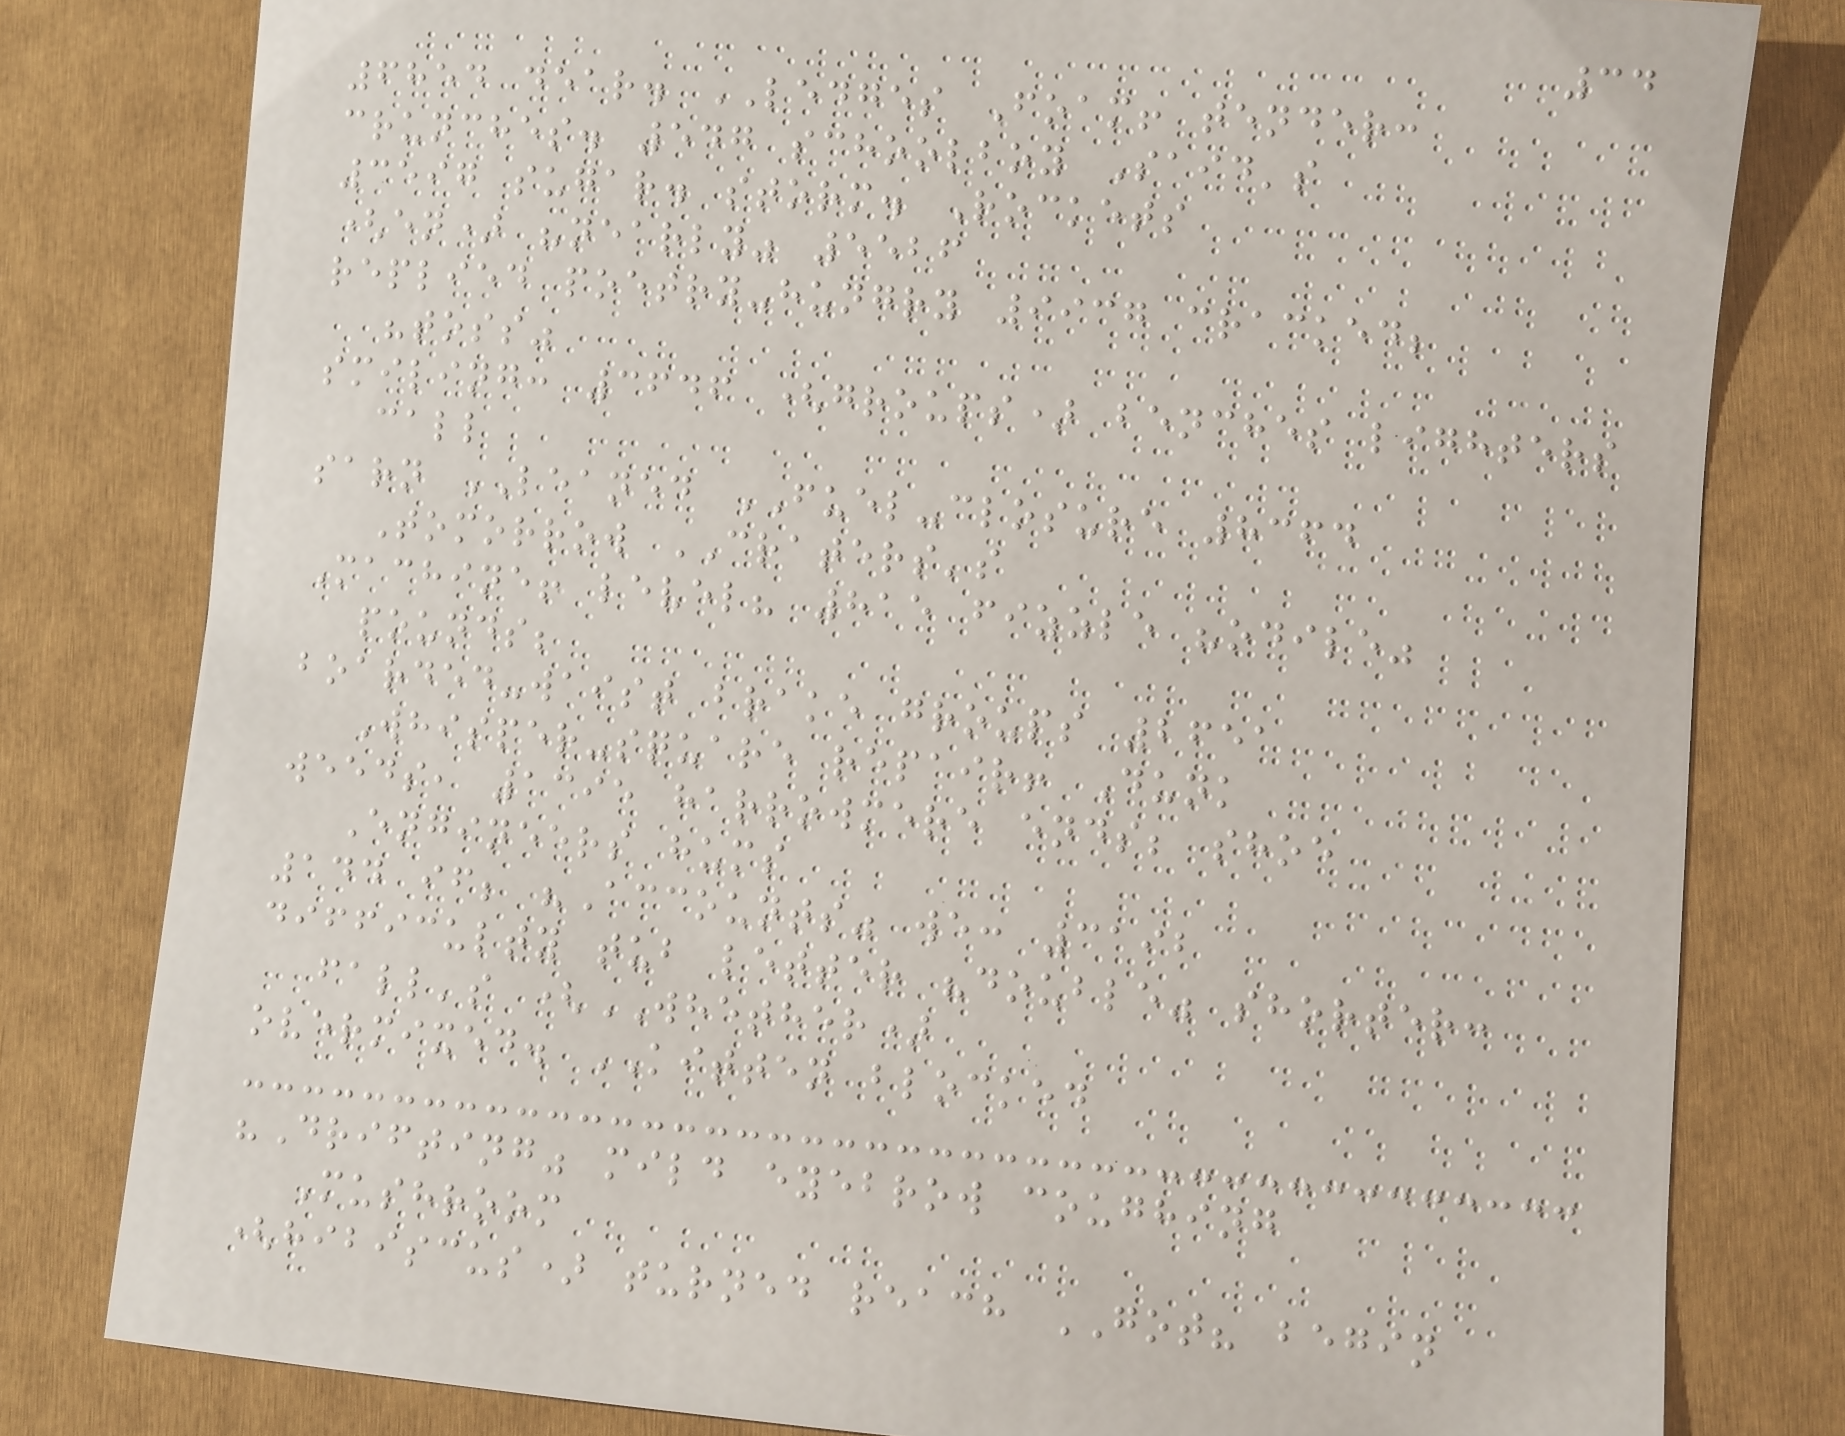34
6854 dear. LEDGES Foam! tender:
crunches. 547 schoolboy Said's
3597 sugar. storm. Rockets
(en) "nearly" 5526
replied poetry-hungry 9937 cracked;
"toss"
smiling: 3646 (groups) benches lighters
call
sarn LEANED FUEL-closure 8364
Tomorrow CRATERS's
Machine! level? 815 fizzle "odile"
pounds;
boarded-waist brake groups 2651
Whisper-square repair! Dunk
weeds, 1395 harrowmere ends; shoe
Engineers hums
144 if; "Accounts" we: 3192
difficulty tub letter "double" shorter:
fall's (WHETHER)
overmixed. KITTEN blocked
"Drifting" mild eyebrow coughing
Mushroom
(hibiscus) turned reach GOT? begin
